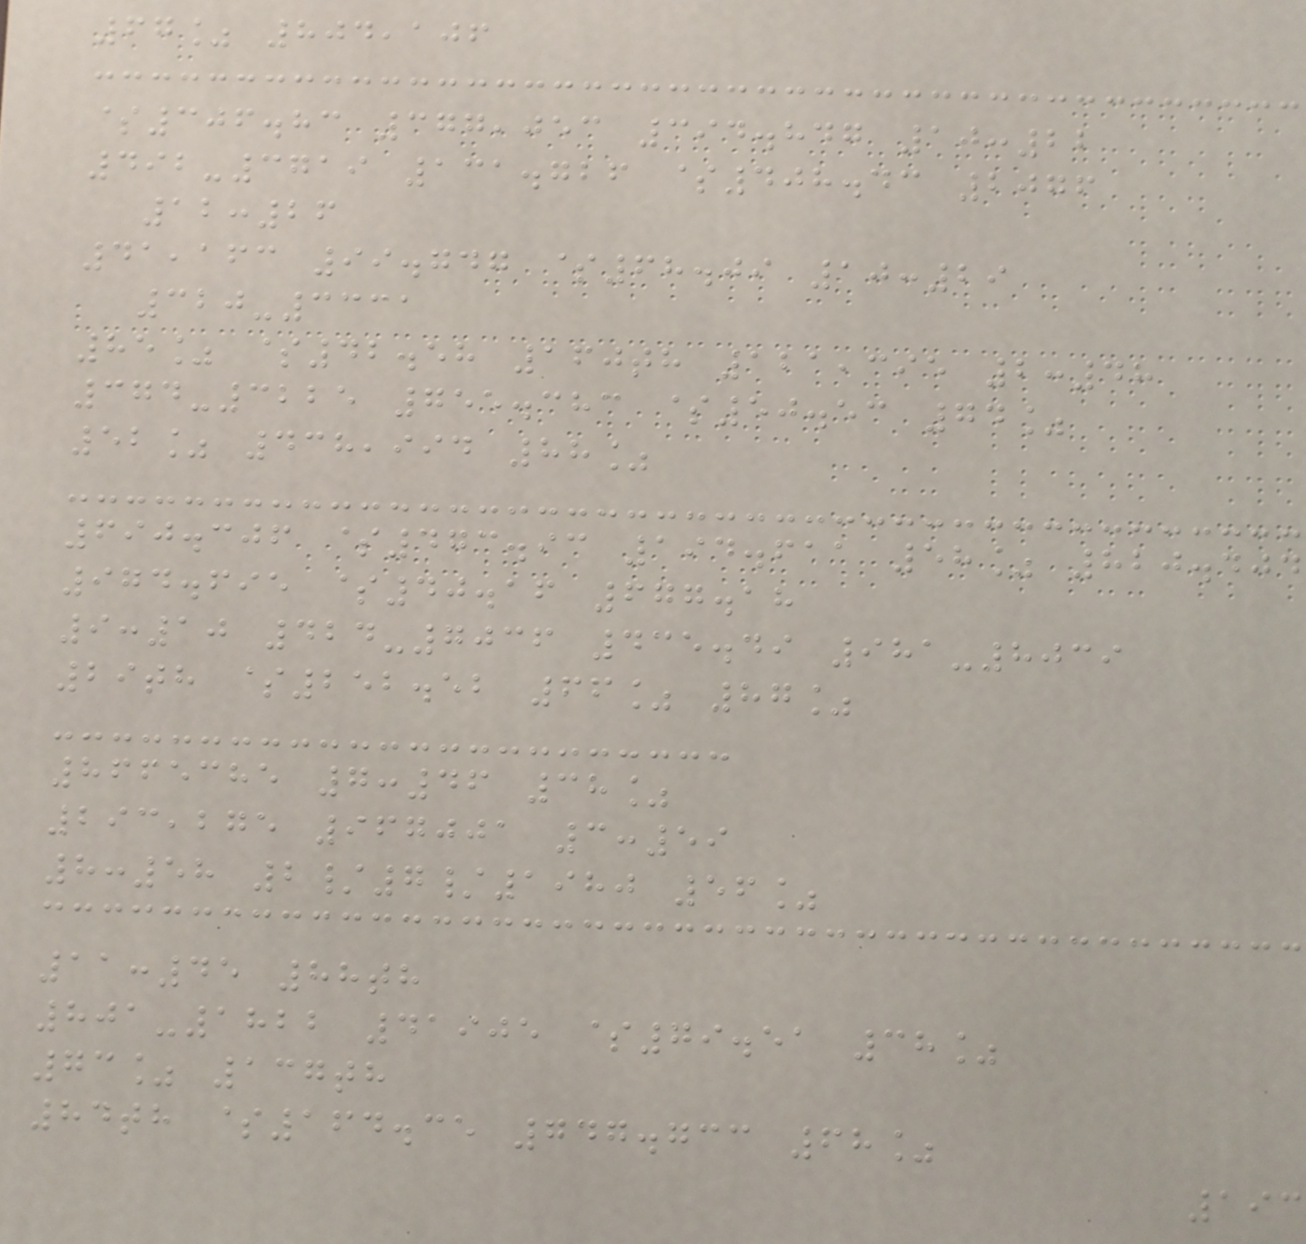67% 804,106
$306.83 377,053 394.847 10:22
492-3719 131.726 $408.43 2076
12:26
41,163 99.747 $68.09 10:29
320-3331
85% $42.58 160th 121,395 2:48
374-3225 755.383 $50.53 74%
52% 438,994 88%
690.306 $473.93 194.611 58% 820.404
974.695 $40.16 677.18
9:10 424-7036 435.49 981-8039
29th $252.52 66% 87%
8665385 7:46 38%
293,275 967001 3:59
8:58 2/7/1980 56%
11:45 88th
801-1822 41905 $79.51 38%
73% 137th
84th $164.35 747.733 68%
193
